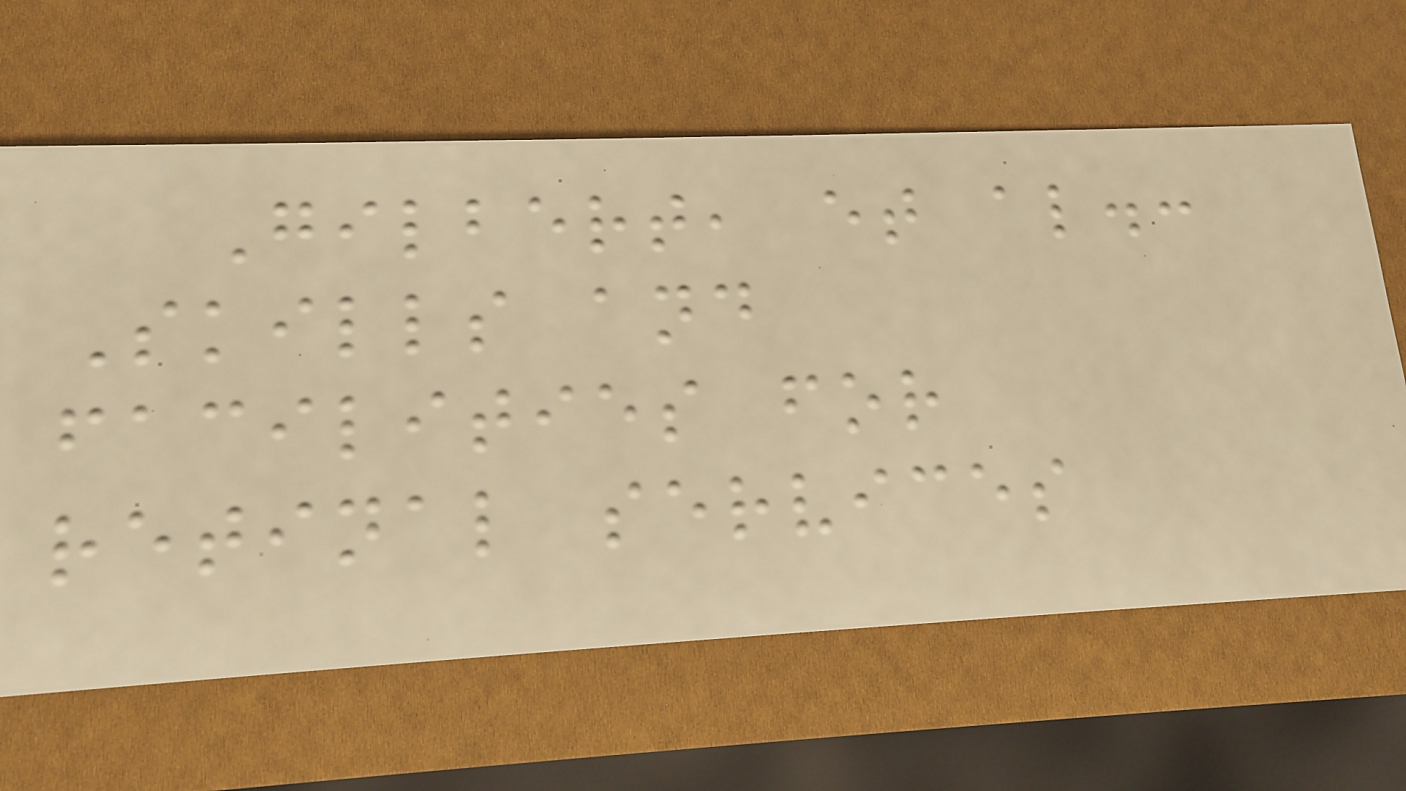Gilbert, et al.:
Skills and
facilities for
retinal services
